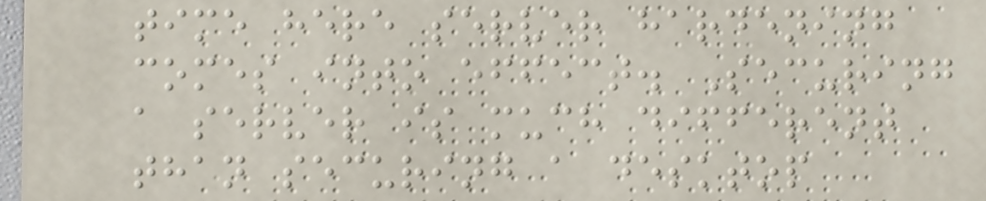time here server hardening
comes into effect. Securing
a server is much different
than securing a desktop
